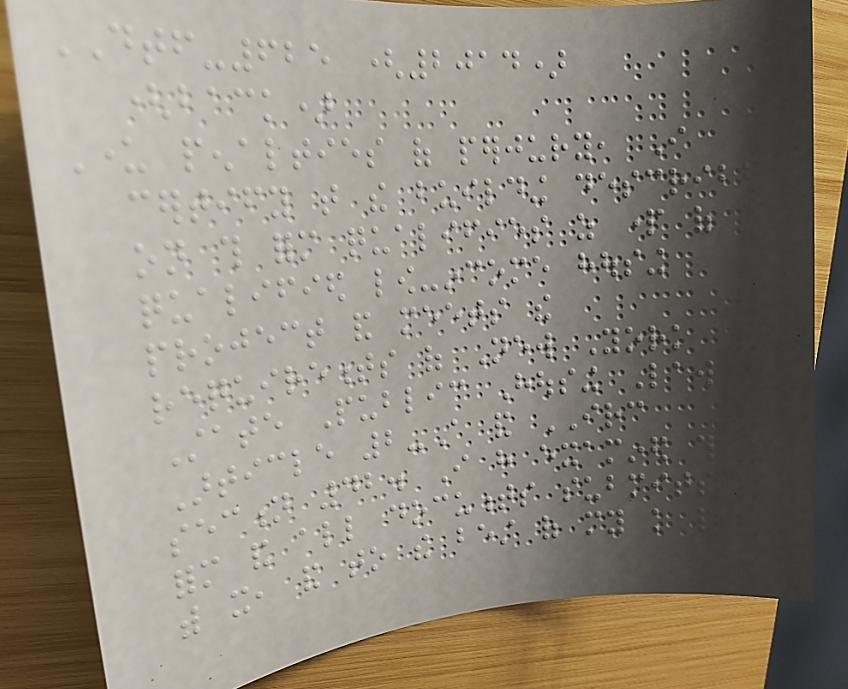DTF-625 (2014)
(back)
Under penalties of perjury, I
certify that the building described
on this form qualifies as part of a
qualified low-income housing
project and meets the
requirements of New York
State Public Housing Law
Article 2-A and IRC
section 42. I have examined this
form and all documents submitted
with it, and to the best of my knowledge and
